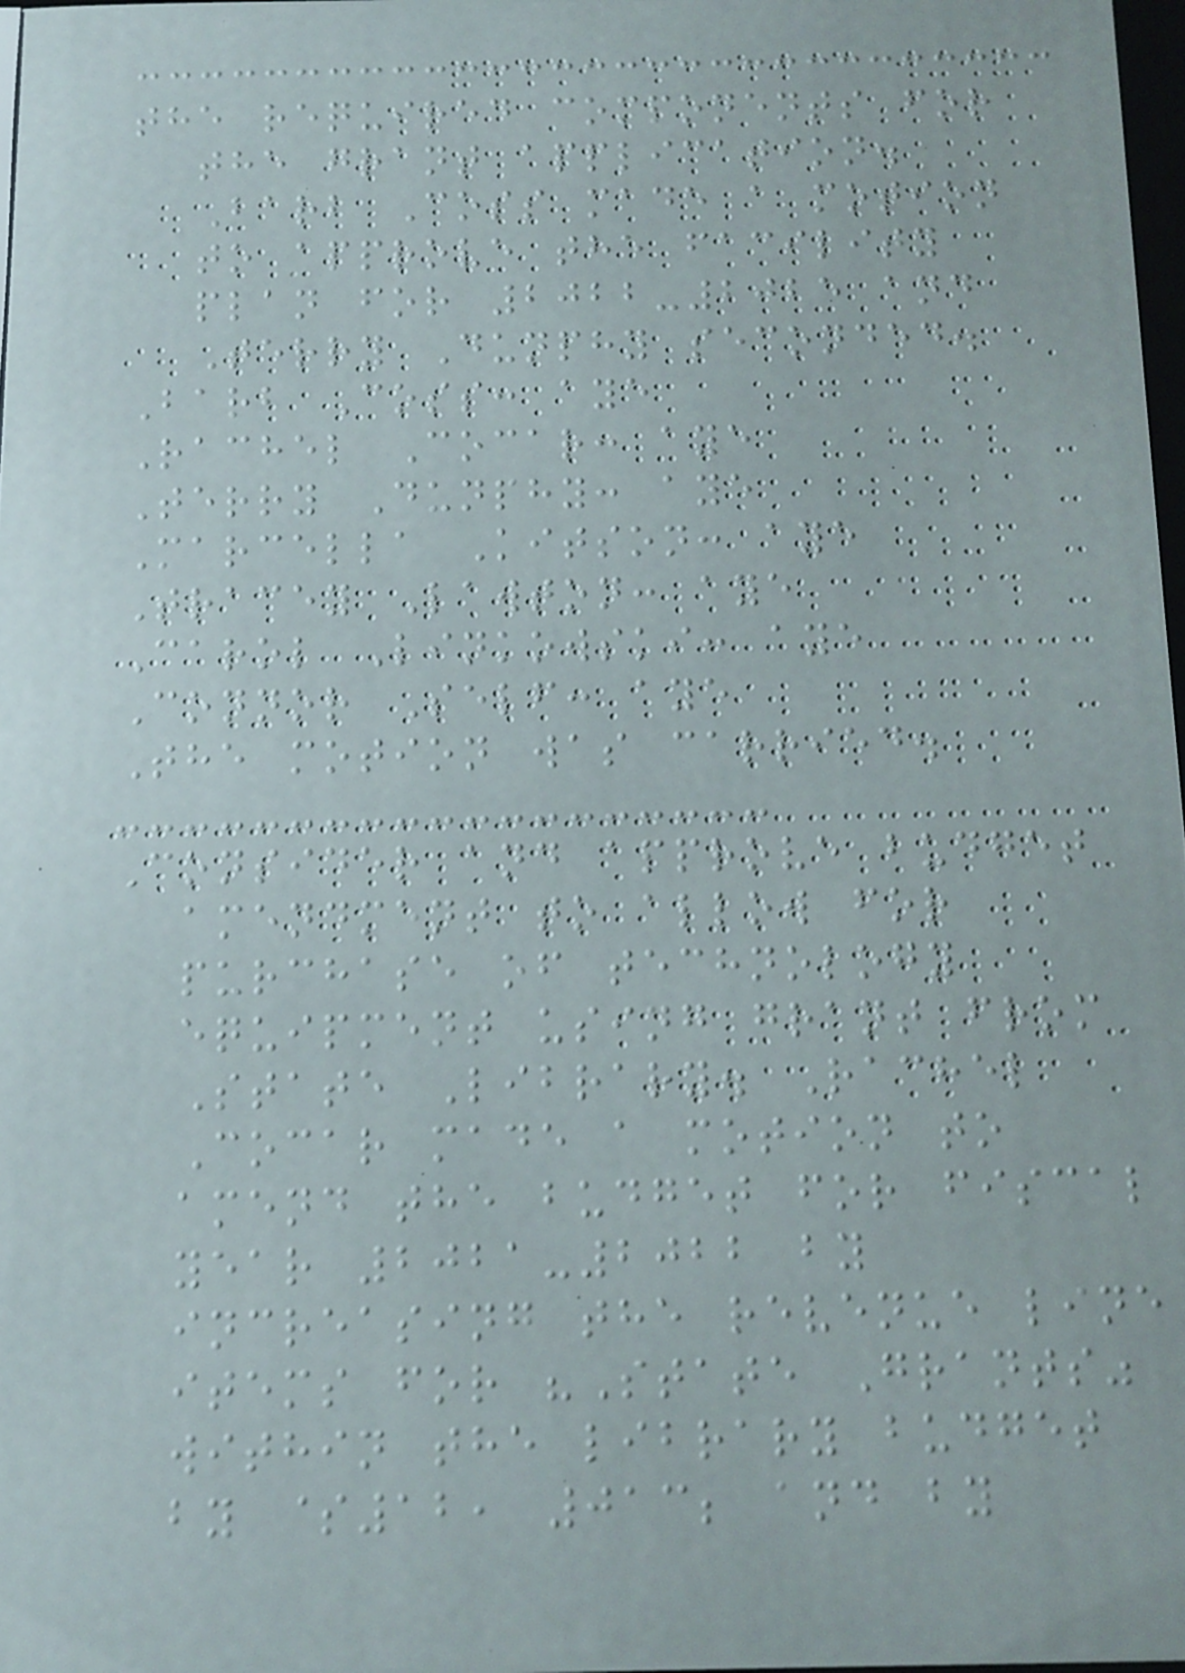the required components for
the grant application.
Barb Coss made a motion
to approve the facility
plan for 2022-2025 and
Terry Dunphy seconded.
Barb Coss: aye
Rachel Cocar: aye
Terry Dunphy: aye
Marcella Kitson: aye
Tracey Lawton: aye
Carol Linkowski: aye
Connor Self: aye
The motion was carried.
Consider and approve budget
amendment to allow for
purchase of technology
equipment using grant from
State Library. Rachel
Cocar made a motion to
amend the budget for fiscal
year 2021-2022 by
increasing the revenue line
items for "State Grants"
within the library budget
by $12, 013; and by
